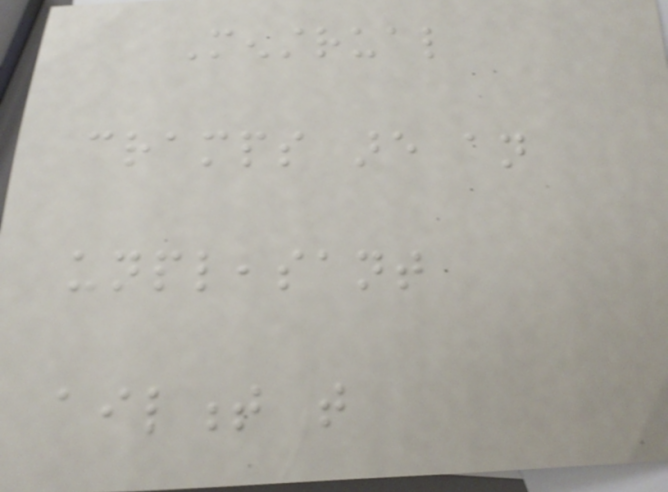Menstrual
cramps are an
unpleasant
ailment that
